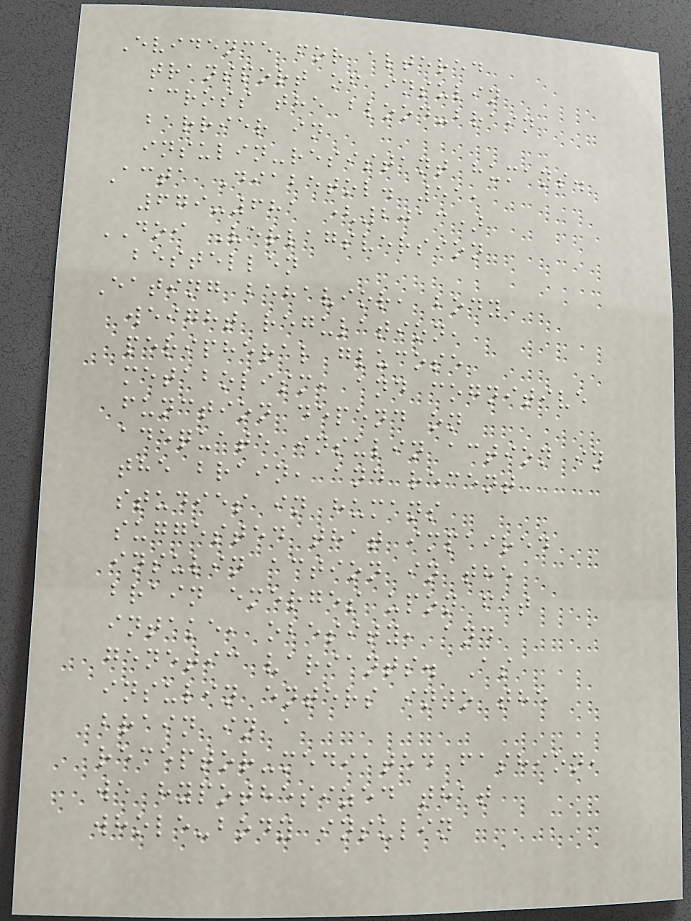Evidence for altered
transport of insulin
across the blood-brain
barrier in
insulin-resistant humans.
Acta Diabetol. 51,
679-681 (2013)
DOI Verlagsversion
bestellen
Eating behavior, body
weight regulation,
peripheral glucose
metabolism, and cognitive
function depend on
adequate insulin action in
the brain, and recent
studies in humans
suggested that impaired
insulin action in the
brain emerges upon fat
intake, obesity, and
genetic variants. As
insulin enters into the
brain in a
receptor-mediated fashion,
we hypothesized that
whole-body insulin
